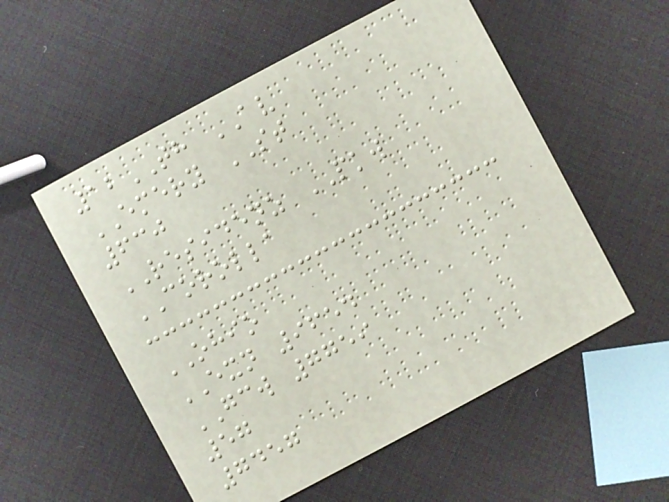12TH AV
EMERY ST
630
RESIDENZ PKW
COROLLA
OHIO
EXN 9654
GCW 7759
57
7457
